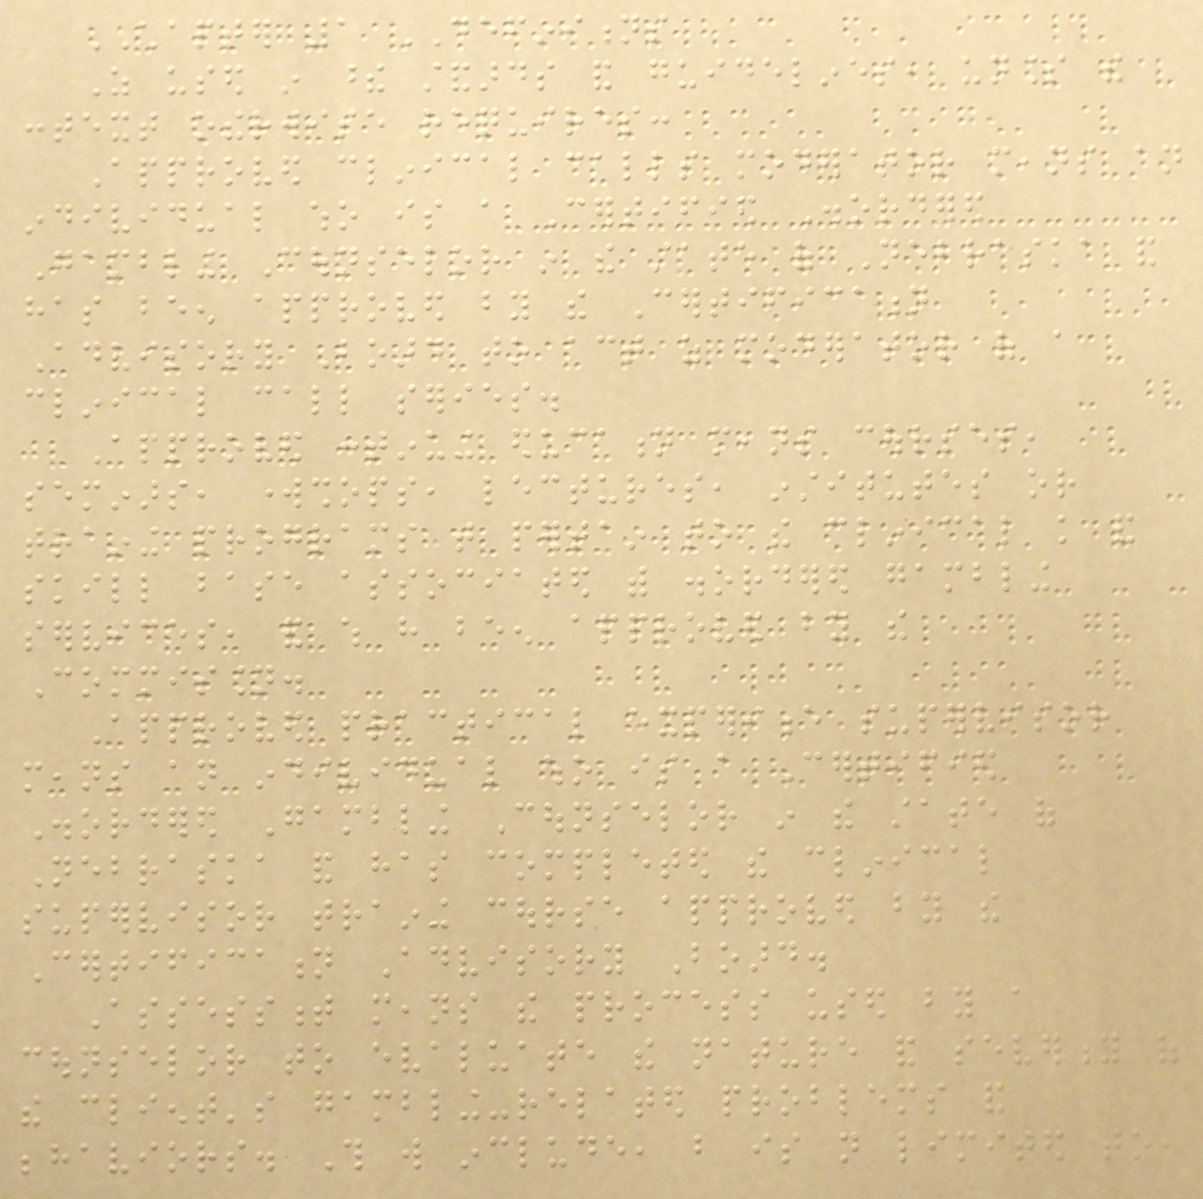CHAPTER 1 DEFINITIONS
As used in these standards and guidelines, unless the
context otherwise requires:
Approved clinical calls moderator means an
individual who is a Certified Disordered
Gambling Counselor in the state of Nebraska and
has been approved by the Certification
Advisory Board to act as moderator of a
clinical call series.
Approved continuing education means courses,
seminars, workshops, lectures, institutes or
training programs that pertain to the clinical knowledge and
skill base associated with disordered gambling
services, and which have been approved by the
Commission.
Approved practical experience supervisor
means an individual who is a Certified
Disordered Gambling Counselor in the state of
Nebraska and has completed the clinical
supervisor training course approved by the
Certification Advisory Board.
Assessment means the process used by a
counselor to evaluate the nature and severity of
the client's gambling-related problems and
behaviors. This will include, but is not limited to,
